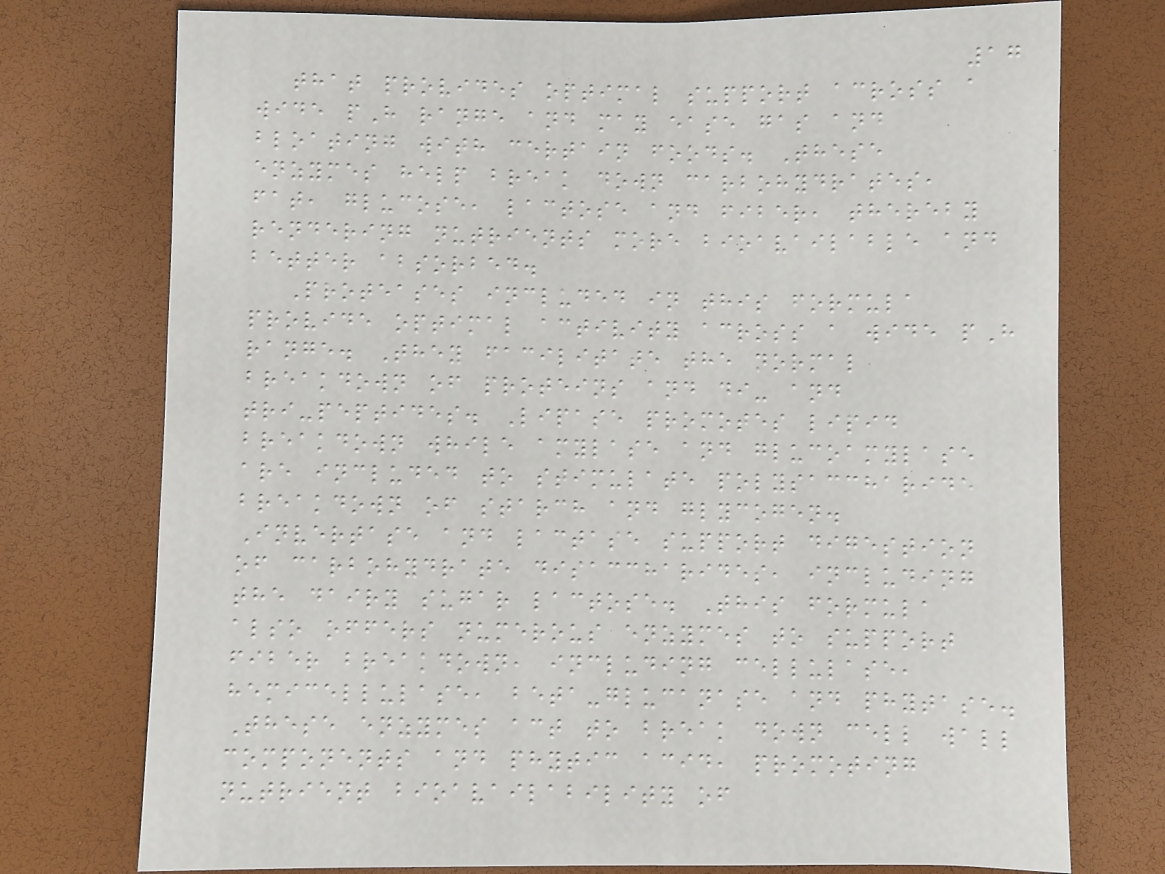17
that provides optimal support across a
wide pH range and may ease gas and
bloating with certain foods. These
enzymes help break down carbohydrates,
fat, glucose, lactose and fiber, thereby
rendering nutrients more bioavailable and
better absorbed.
Proteases included in this formula
provide optimal activity across a wide pH
range. They facilitate the normal
breakdown of proteins and di- and
tri-peptides. Lipase promotes lipid
breakdown while amylase and glucoamylase
are included to stimulate polysaccharide
breakdown of starch and glycogen.
Invertase and lactase support digestion
of carbohydrate disaccharides, including
the dairy sugar lactose. This formula
also offers numerous enzymes to support
fiber breakdown, including cellulase,
hemicellulase, beta-glucanase and phytase.
These enzymes act to break down cell wall
components and phytic acid, promoting
nutrient bioavailability of
